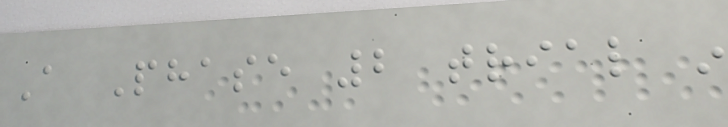A Phase 2 trial in
